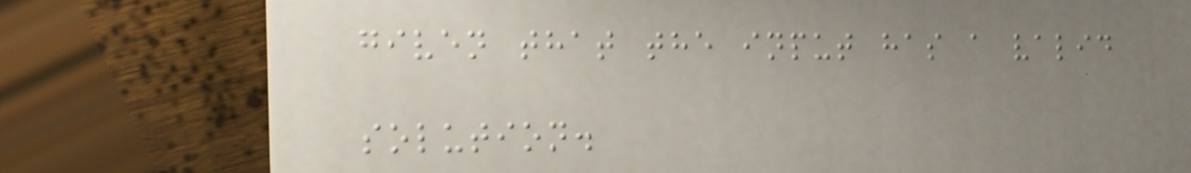given that the input has a valid
solution.
